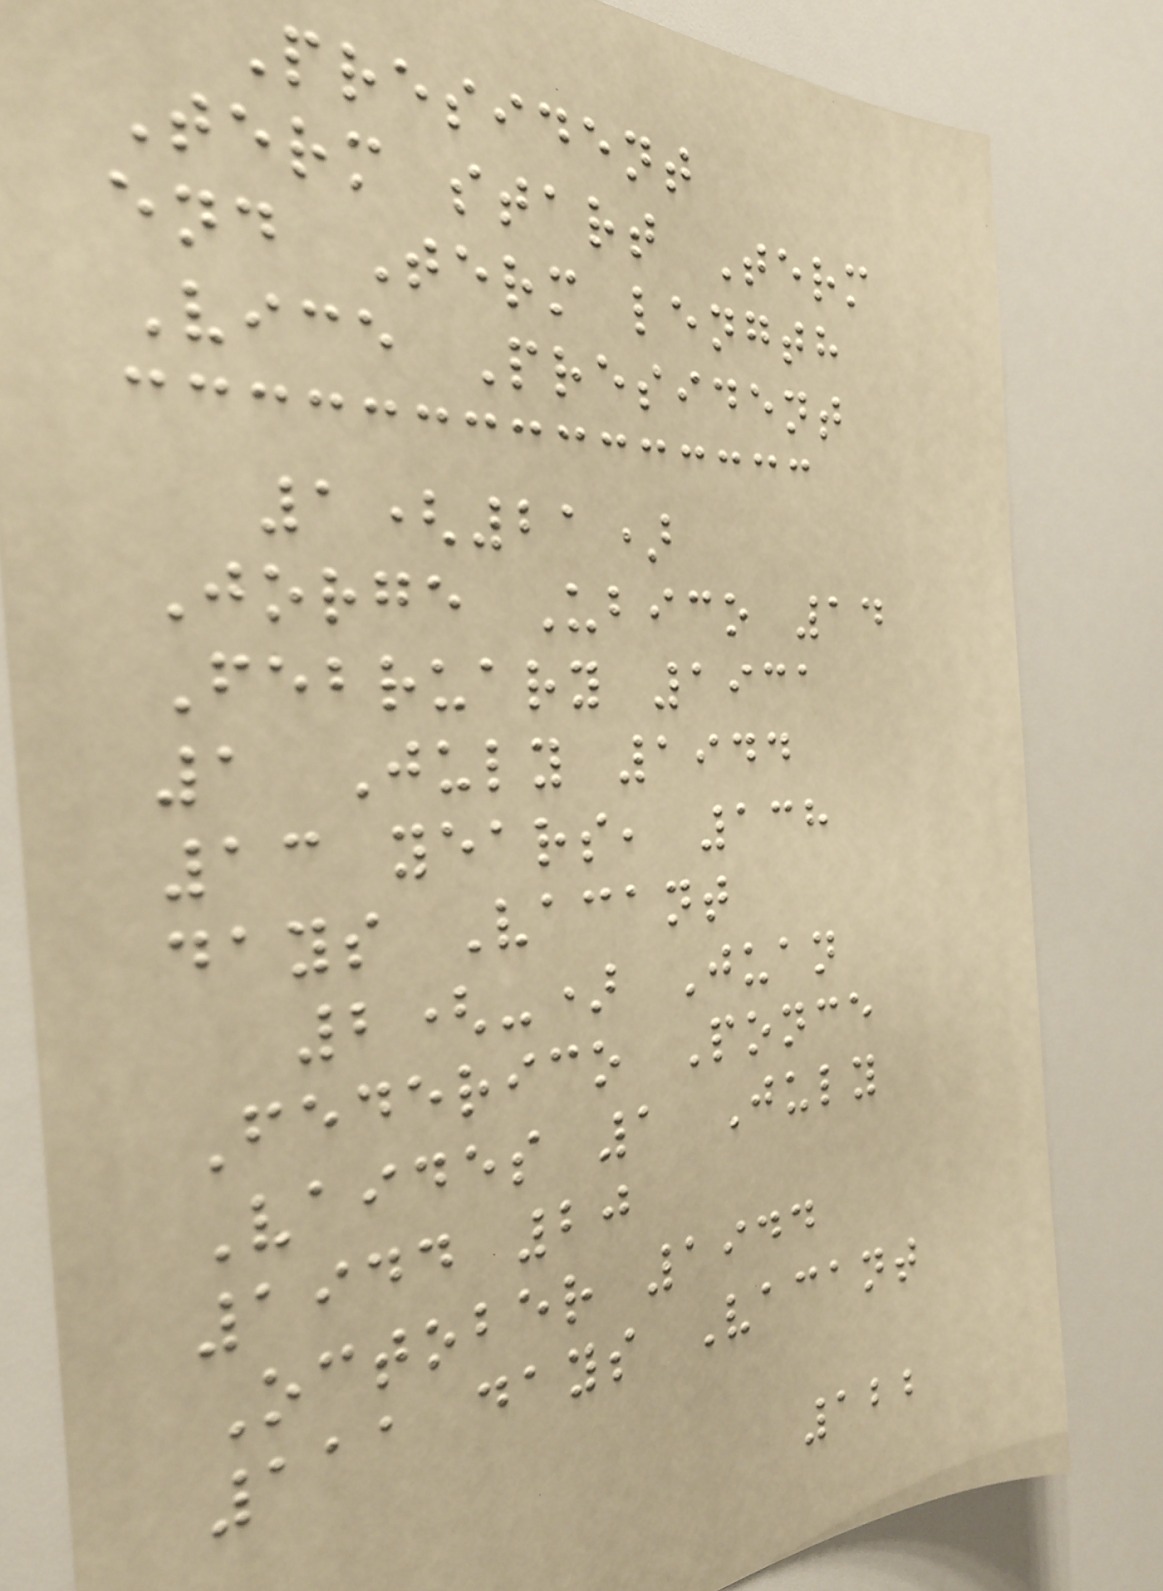President
Term start Term
end Term length
Vice President
1(21)
Jorge Ubico 14
February 1931
1 July 1944
13 years, 138
days Vacant
2(-) Juan
Federico Ponce
Vaides 1 July
1944 20
October 1944
111 days Vacant
122
